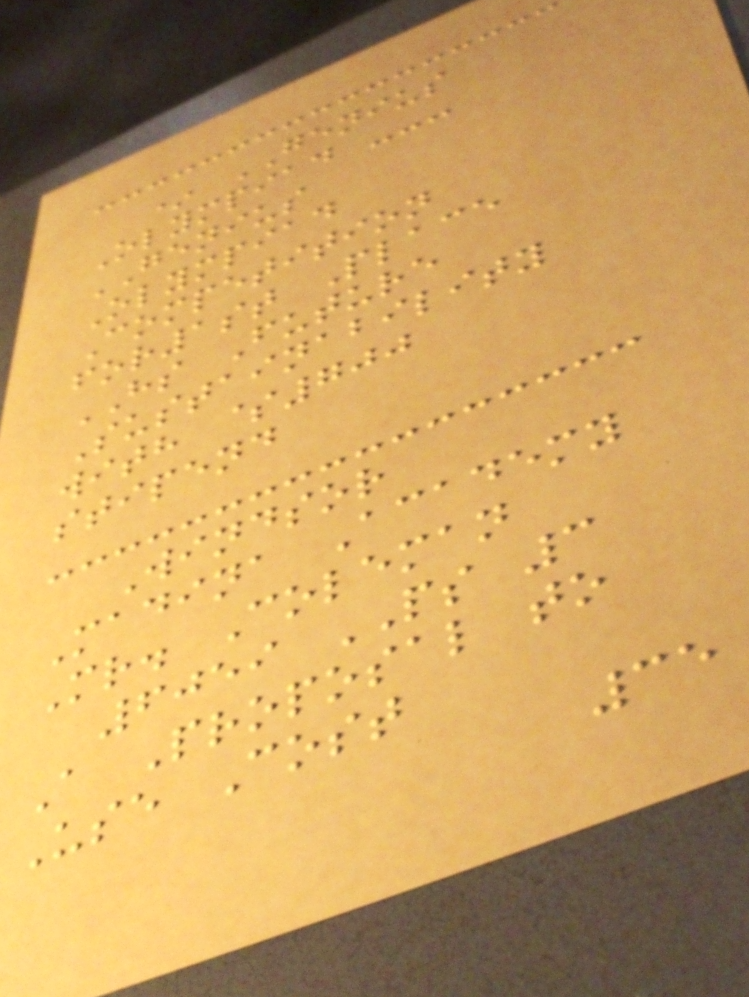* GENIUS
Olympiad ---
GENIUS
Olympiad
Competition
for1st Place
HS Future
Sustainability
with $700
stipend
Windsor
Madina Academy
Mr. Coleman
6059 PS 3
A Proposal to
Use Cost
35
